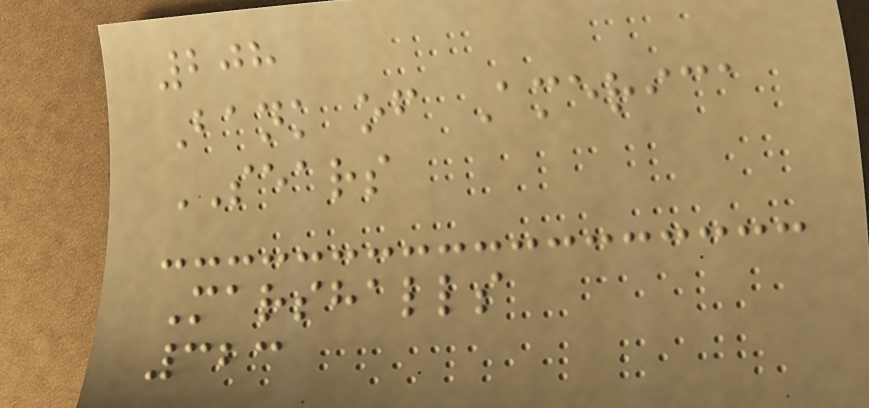208
Bank of America
SEARS
Marshalls
323
